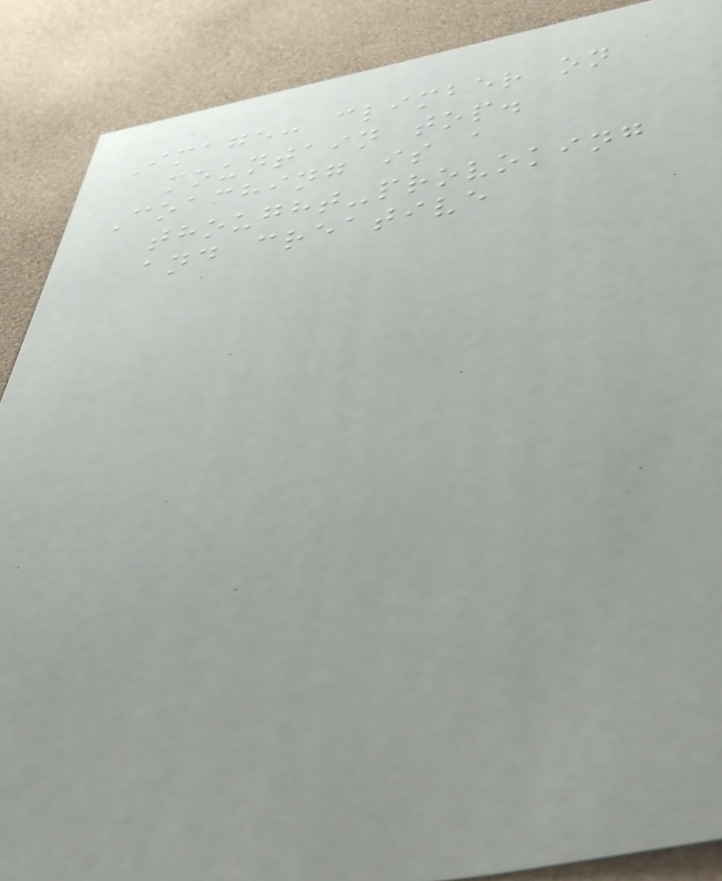Image: climber on
mountain top.
Coaching is a
thought-provoking
and creative
